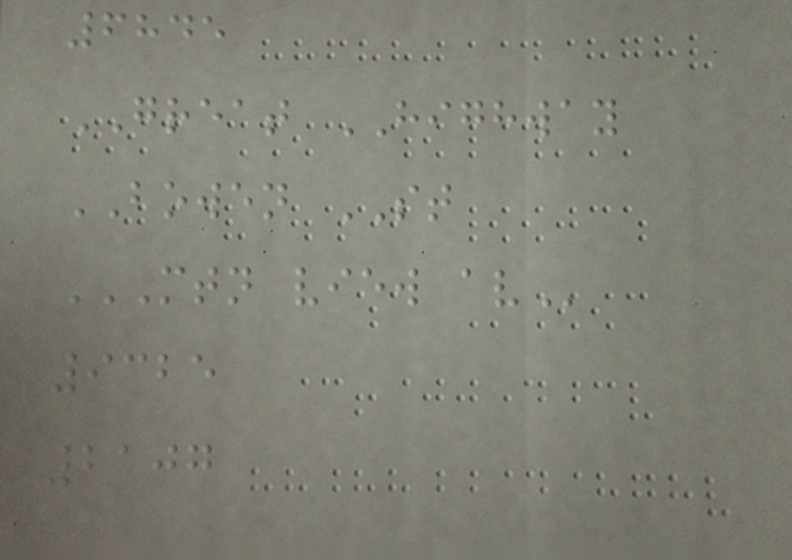6845
GREAT HIGHWAY
BOWEN ST
MTN VIEW AV
9325
2107
